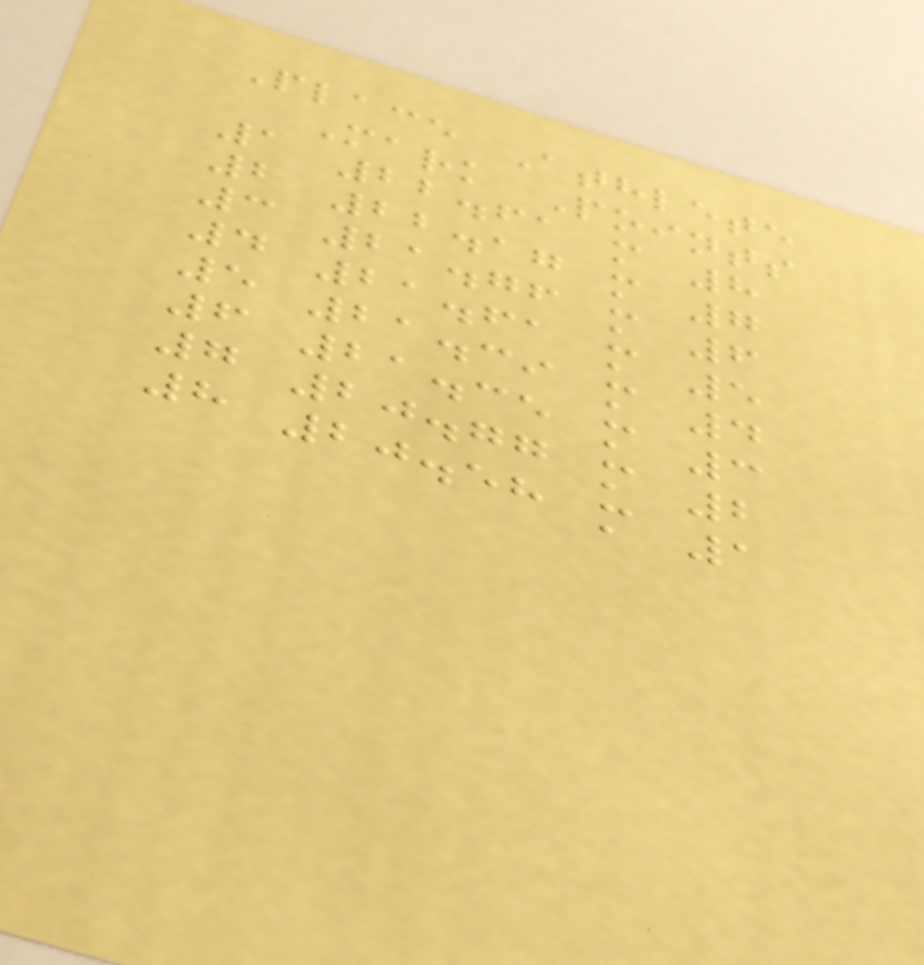Place Athlete
Mark Points
1 22.61 m 8
2 22.17 m 7
3 21.76 m 6
4 21.61 m 5
5 21.39 m 4
6 21.35 m 3
7 20.77 m 2
8 20.58 m 1
